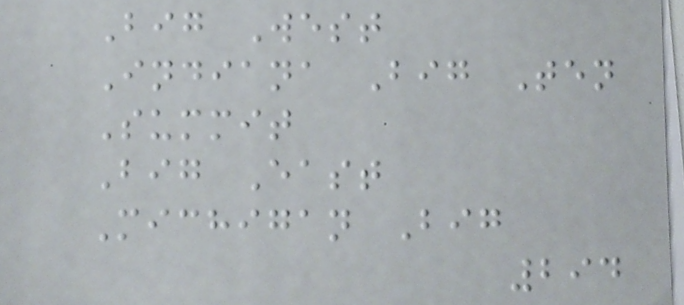Big West
Indiana Big Ten
Summit
Big East
Michigan Big
294
